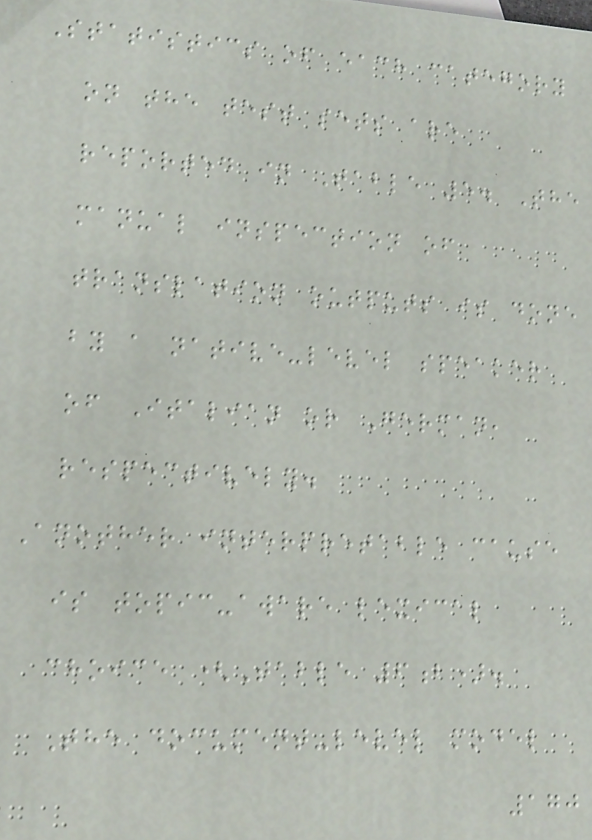Statistics of each category
on the test sets are
reported in Table 5. The
manual inspection of
translation outputs is done
by a native-level speaker
of Italian or German,
respectively.
Another interpretable cause
is topic-aware lexical
choice (Table 6b).
The document-level model
170
